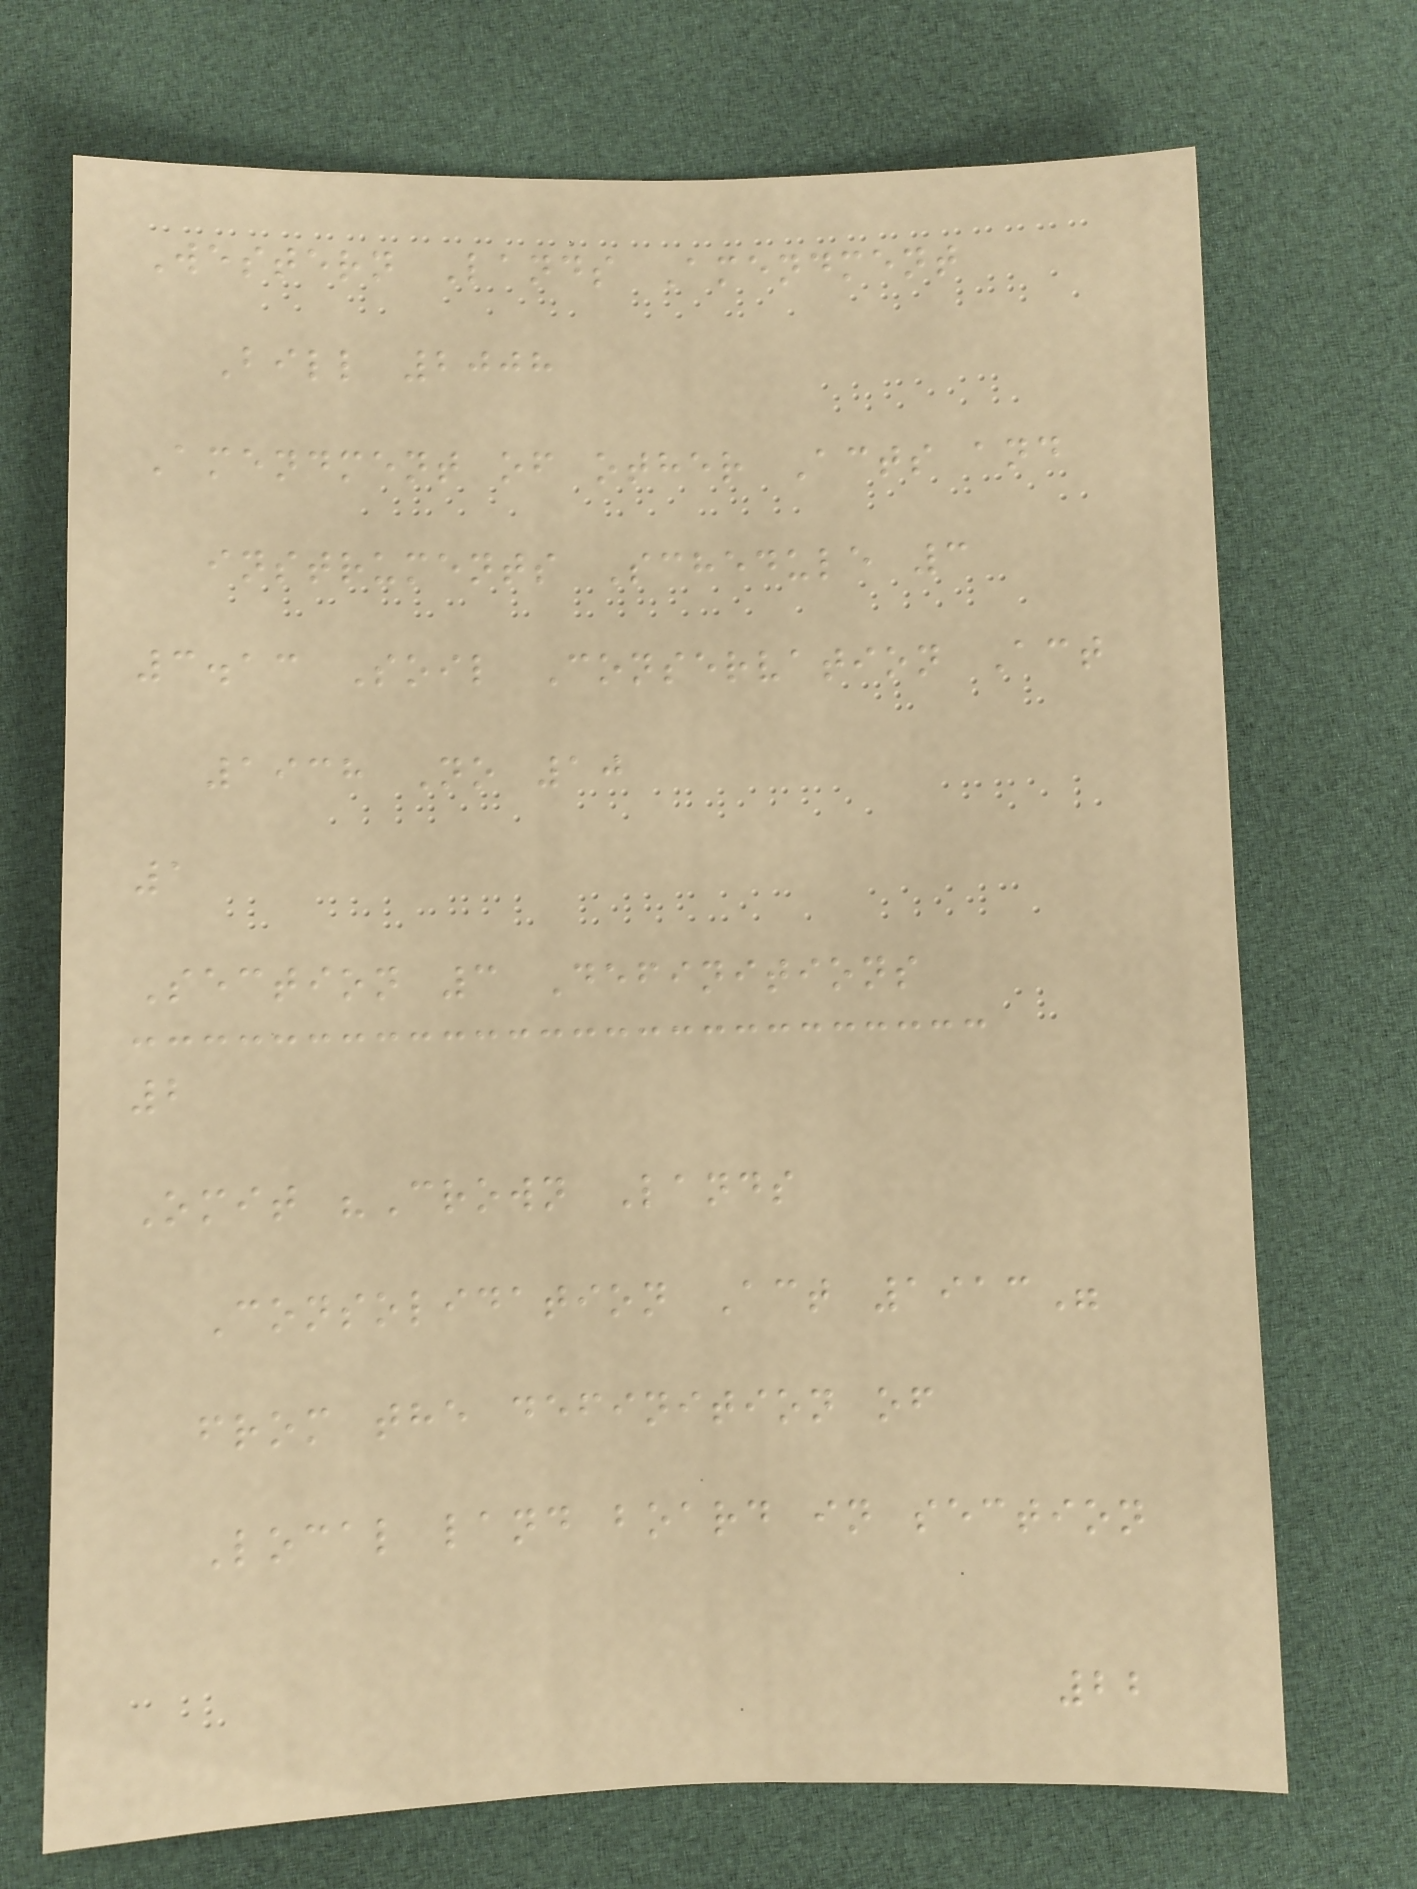Western Lands Amendment
Bill 2008
Amendment of other Acts and
instruments Schedule 3
3.13 Soil Conservation Act
1938 No 10
1
Section 3 Definitions
2
Omit "Crown Lands
Consolidation Act 1913"
from the definition of
Local land board in section
22
